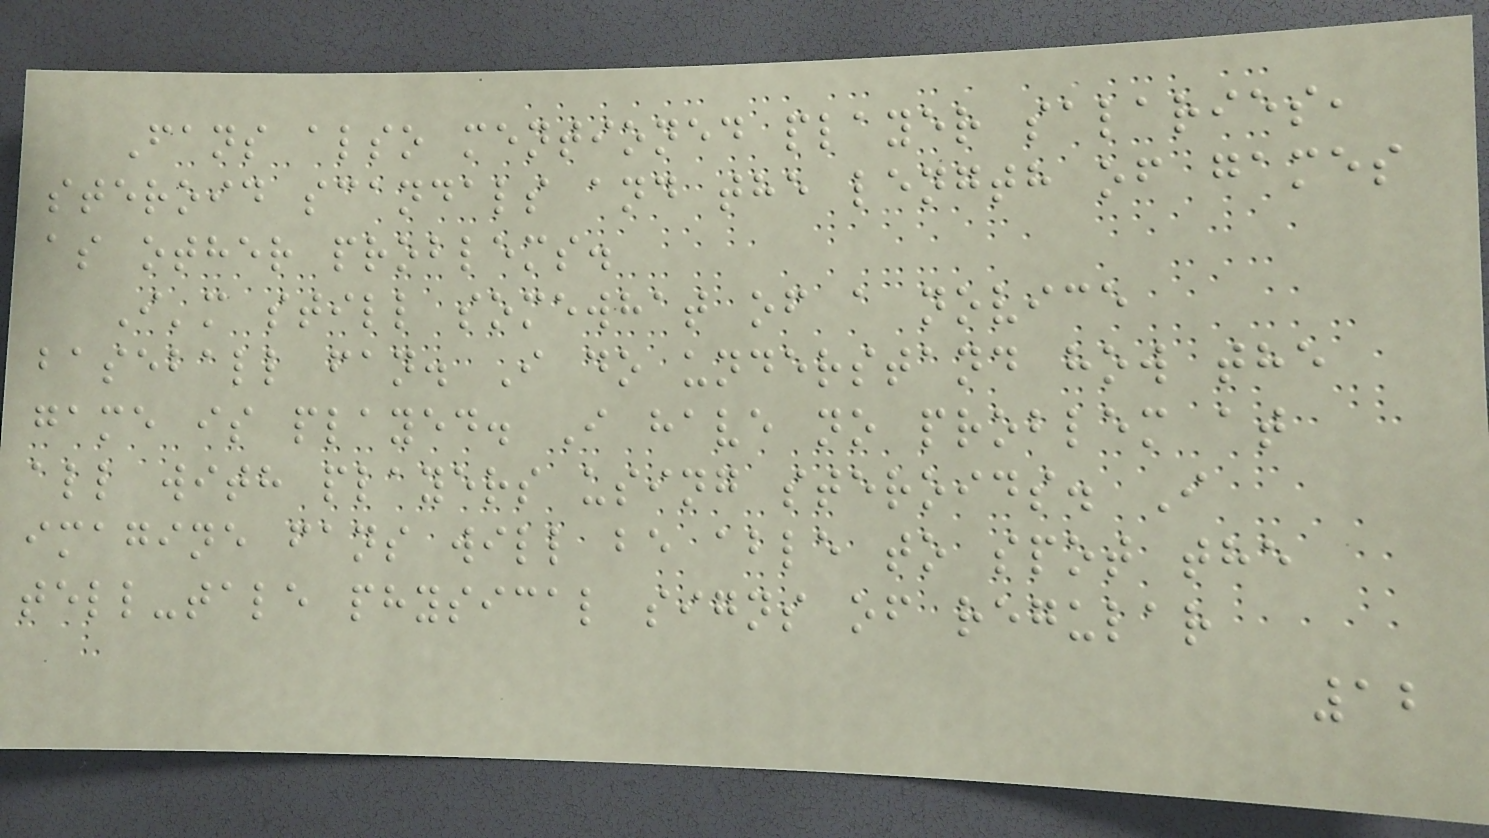Fans also mentioned player salaries,
steroid scandals and the length of games
as other problems.
I'm still somewhat of a novice
baseball fan. I do understand how the
game is played. I have no problem at
all with players using steroids. I
imagine fans will be able to spot the
tell-tale physical signs of regular
12
